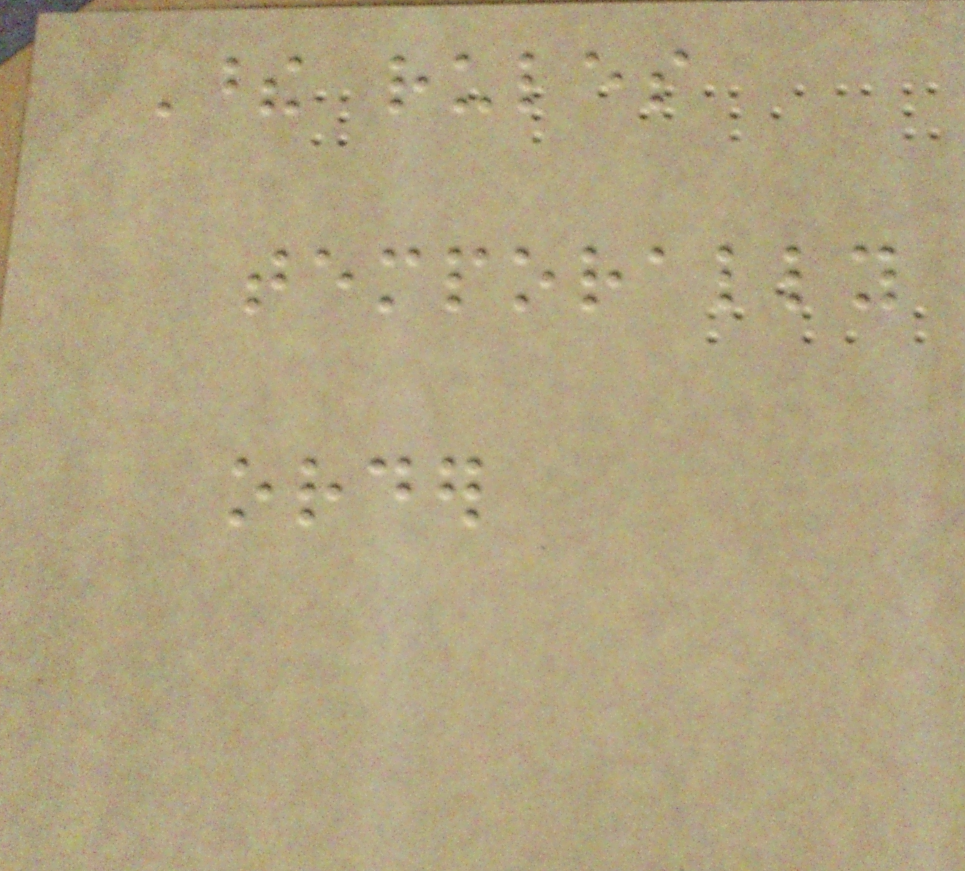These rules
temporally
order
